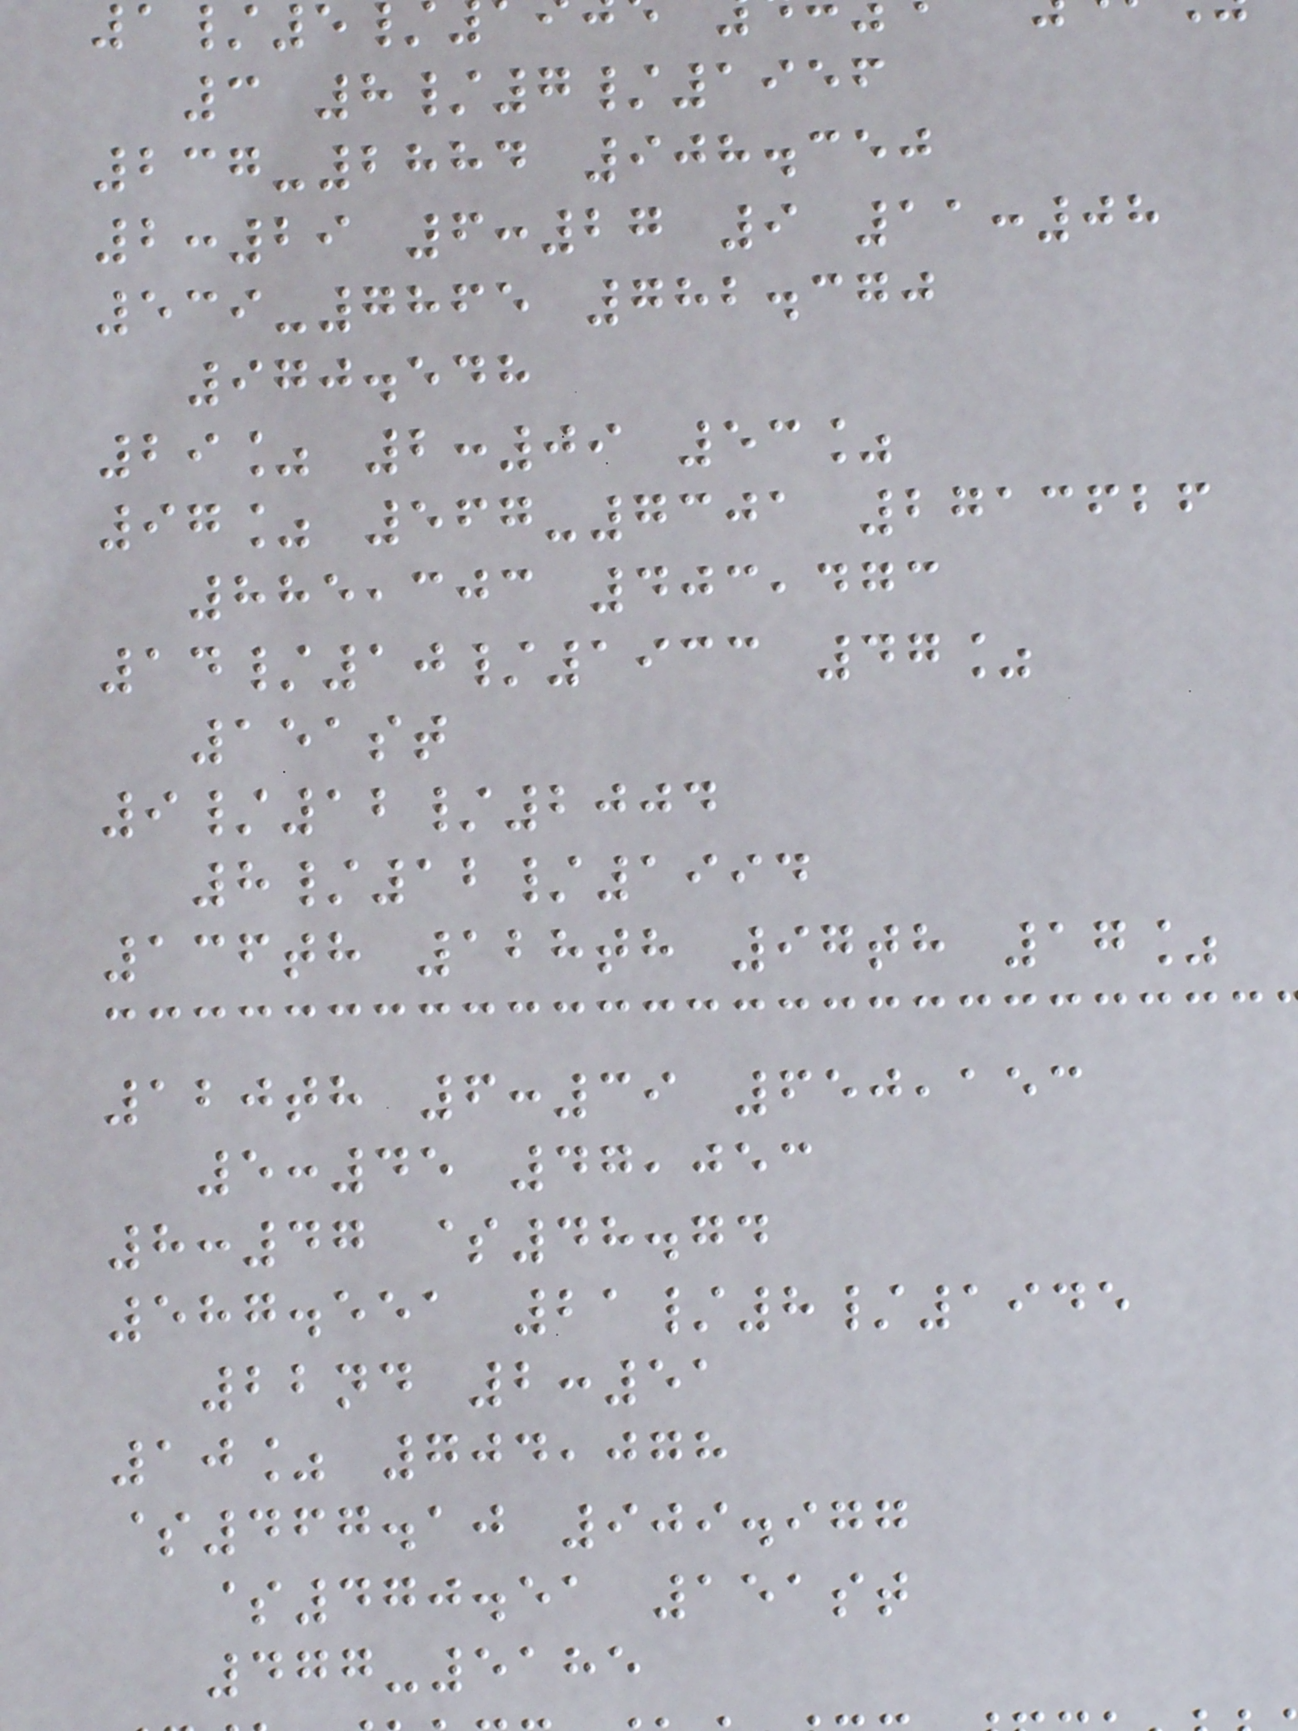3 8/7/1956
237-2884 908.350
2:29 6:27 9 11:08
539-7865 782.370
970.548
29% 2:09 53%
97% 567-7301 2713626
885,303 403,473
14/10/1933 47%
151st
9/12/2004
8/12/1994
136th 128th 97th 17%
120th 6:39 650,153
5:45 47,053
8:47 $48.74
587.551 21/8/1945
22nd 2:51
10% 704,078
$467.10 909.977
$470.51 151st
477-5185
